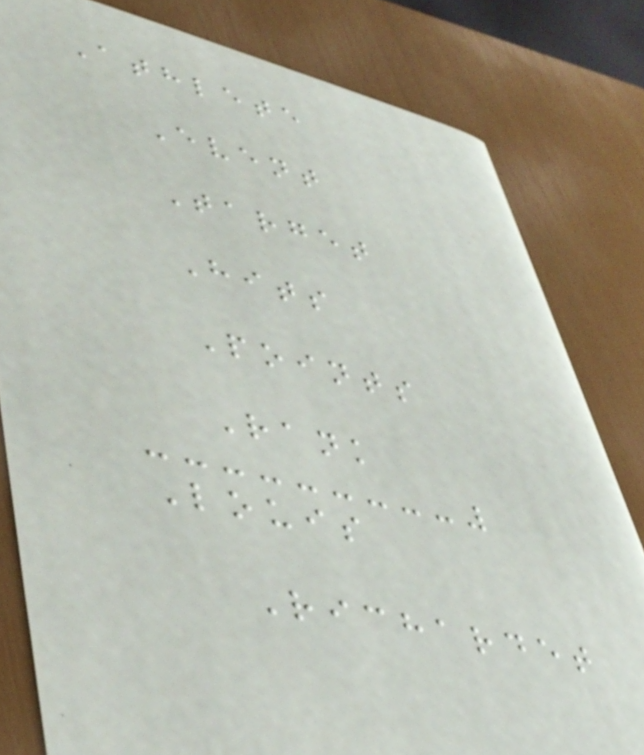Athlete
Event
Target
Hits
Points
Rank
Louis
Richardet
